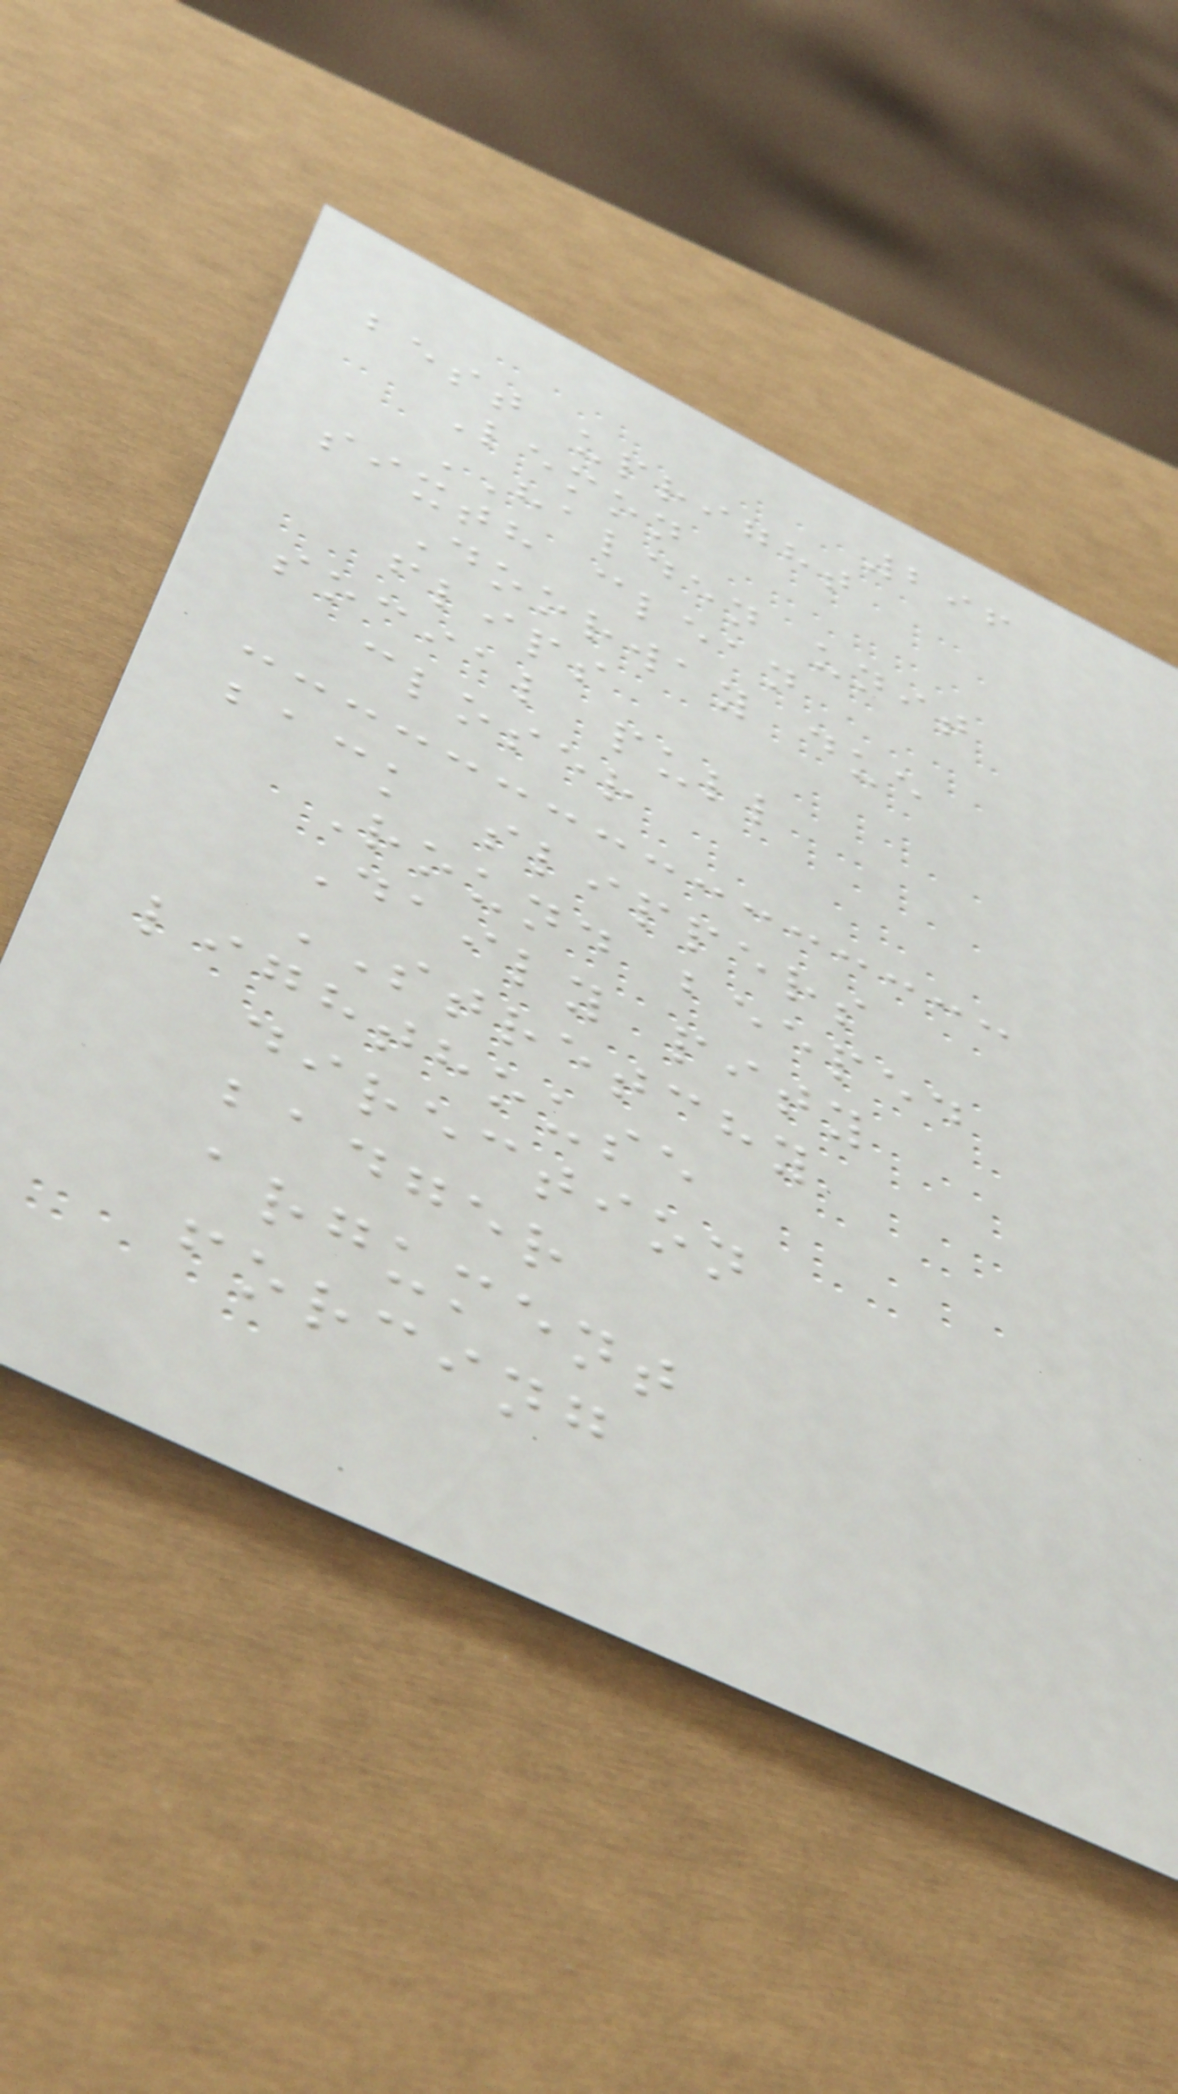296
best upright
Lemon
HALDEN unit
sixth clean
Doorway due
flips
social pull
closer
back slippers
Round beeped
Daily pity
STRETCHY
lighthouse
direction
badger
argument
forcing
